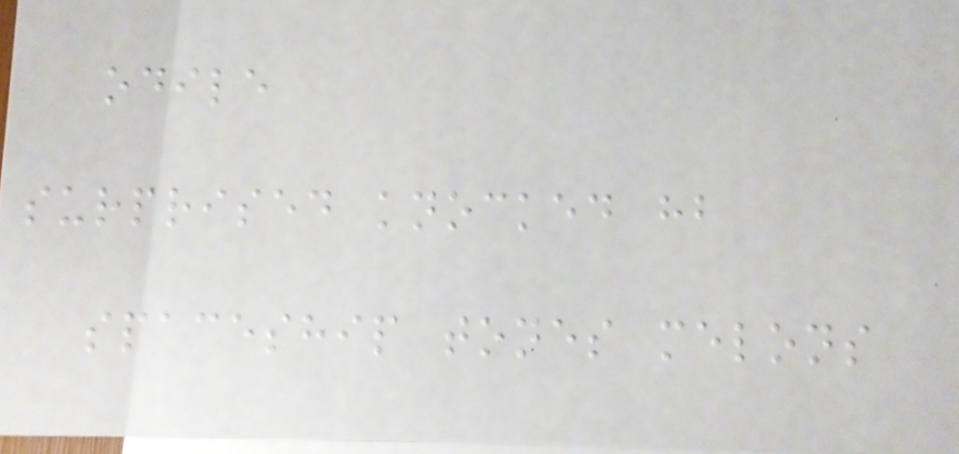odile
surprised knocked hb
spaceship tones melons
